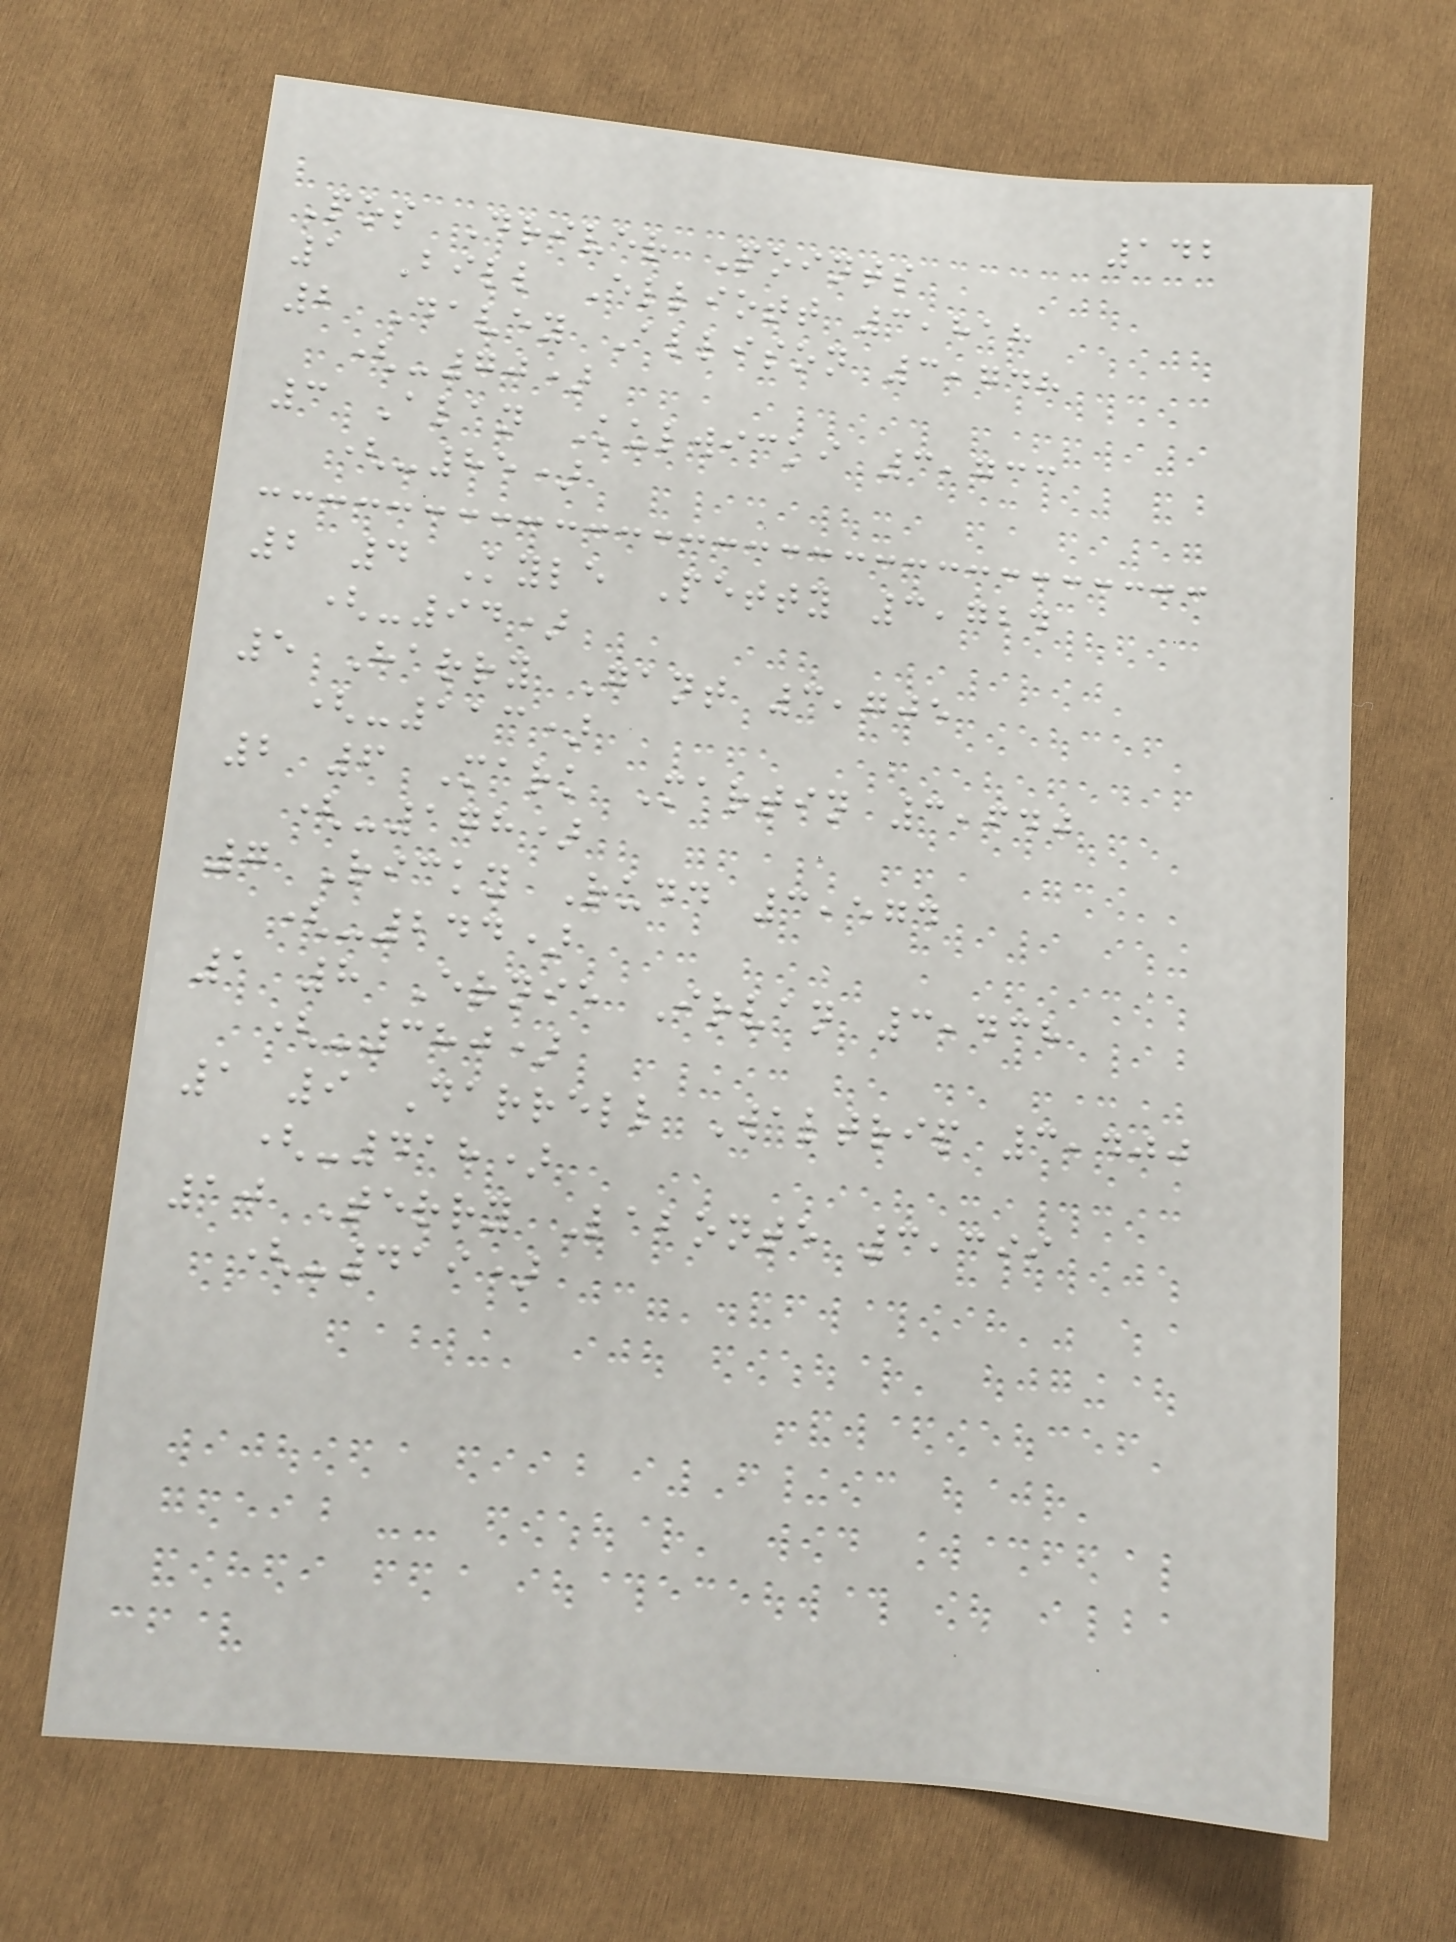142
Pos Driver Points
1 Bill Elliott 3,818
2 Davey Allison 3,748
(-70)
3 Alan Kulwicki 3,733
(-85)
2 4 Kyle Petty 3,724
(-94)
5 Harry Gant 3,705
(-113)
2 6 Mark Martin 3,640
(-178)
7 Ricky Rudd 3,574
(-244)
1 8 Ernie Irvan 3,438
(-380)
1 9 Darrell Waltrip 3,400
(-418)
10 Terry Labonte 3,399
(-419)
